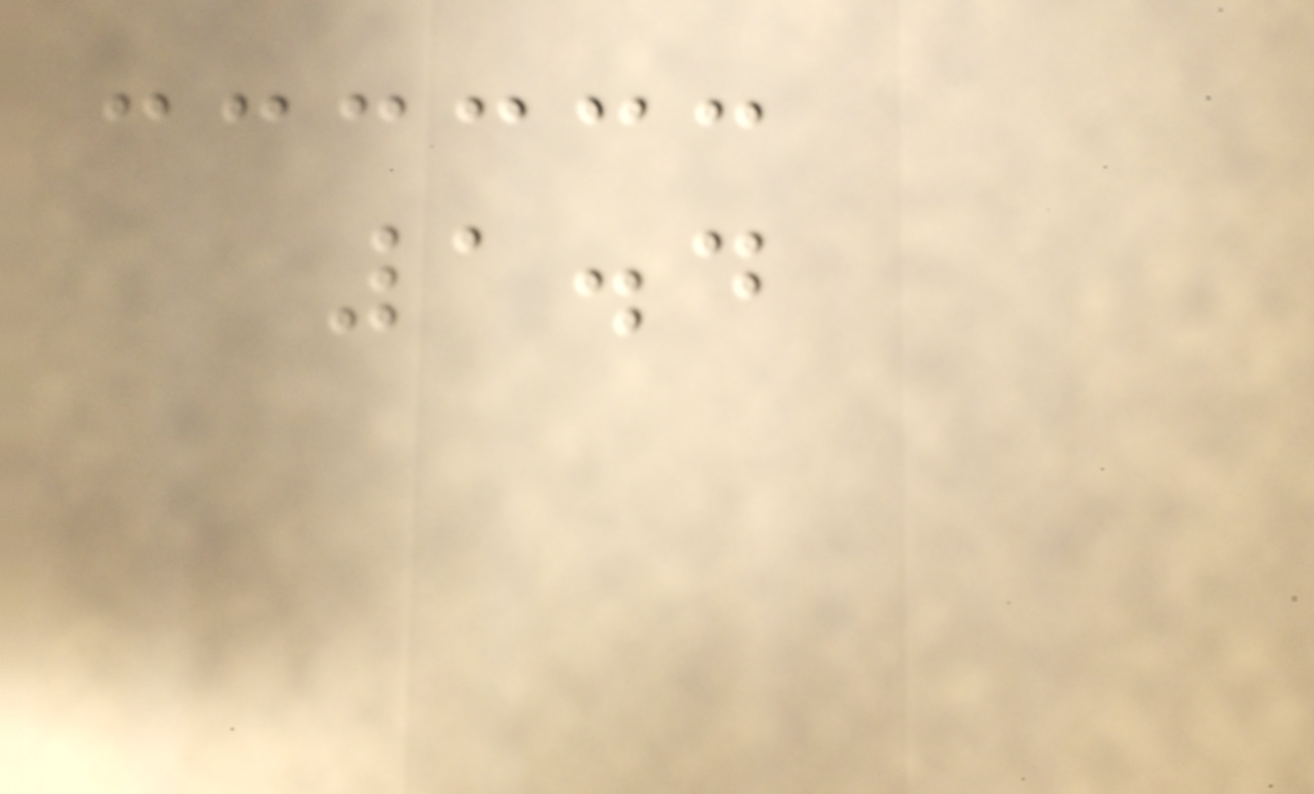1.4
